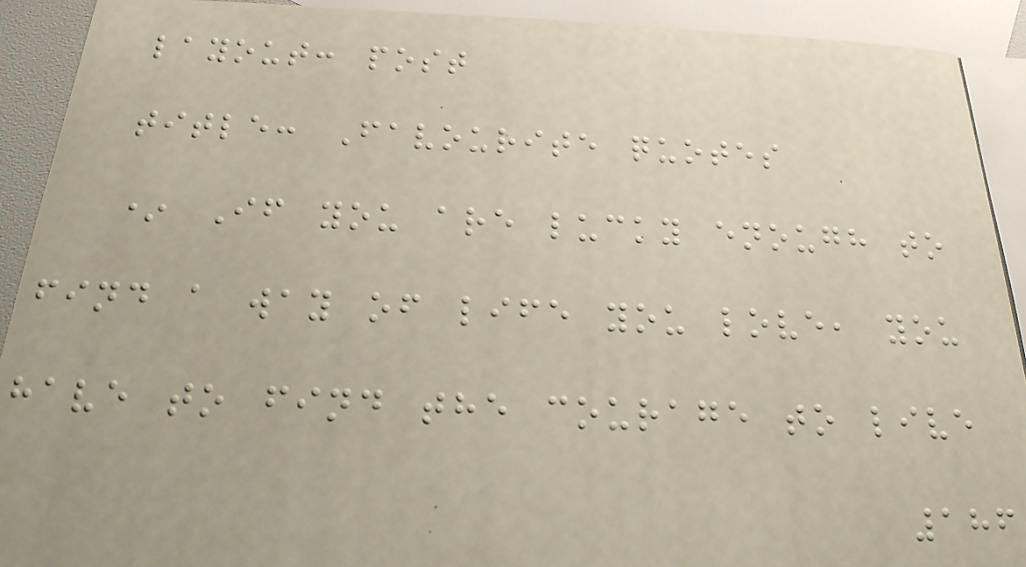layout: post
title: Favourite quotes
* If you are lucky enough to
find a way of life you love, you
have to find the courage to live
186
